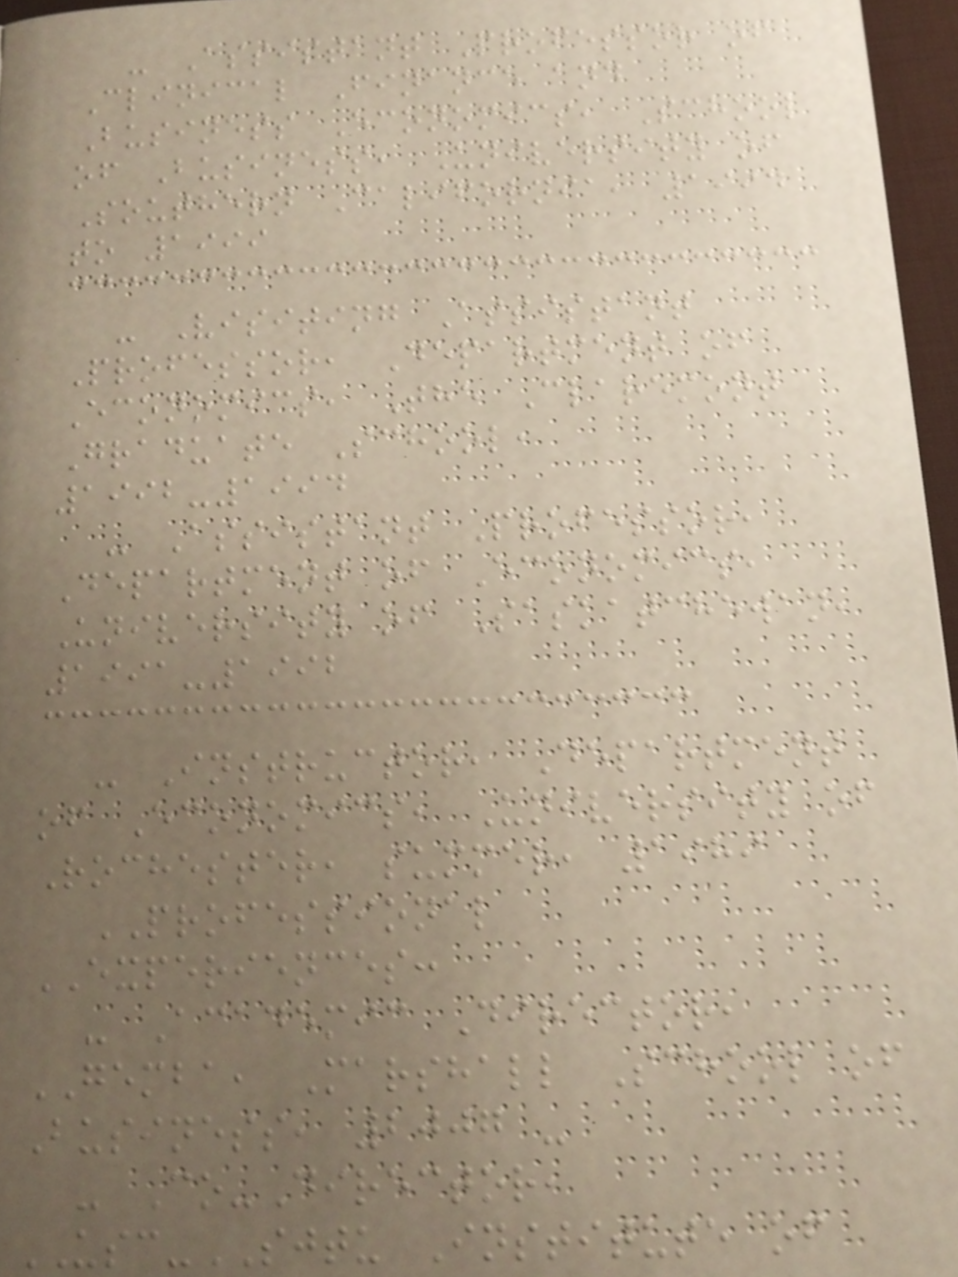- Assistant Professor of
Clinical Finance and
Business Economics, School
of Business, University of
Southern California, 1994
to 1999
- Visiting Assistant
Professor, Department of
Economics, The Claremont
Graduate School,
1992-1994
- Assistant Professor,
Department of Economics,
University of Saskatchewan,
1991-1992
- Instructor, Department
of Economics, University of
Rochester, summer, 1989
PROFESSIONAL
EXPERIENCES:
- Academic Director,
GEMBA, Marshall School of
Business, 2007 -
- Co-Director,
USC-SJTU Institute of
